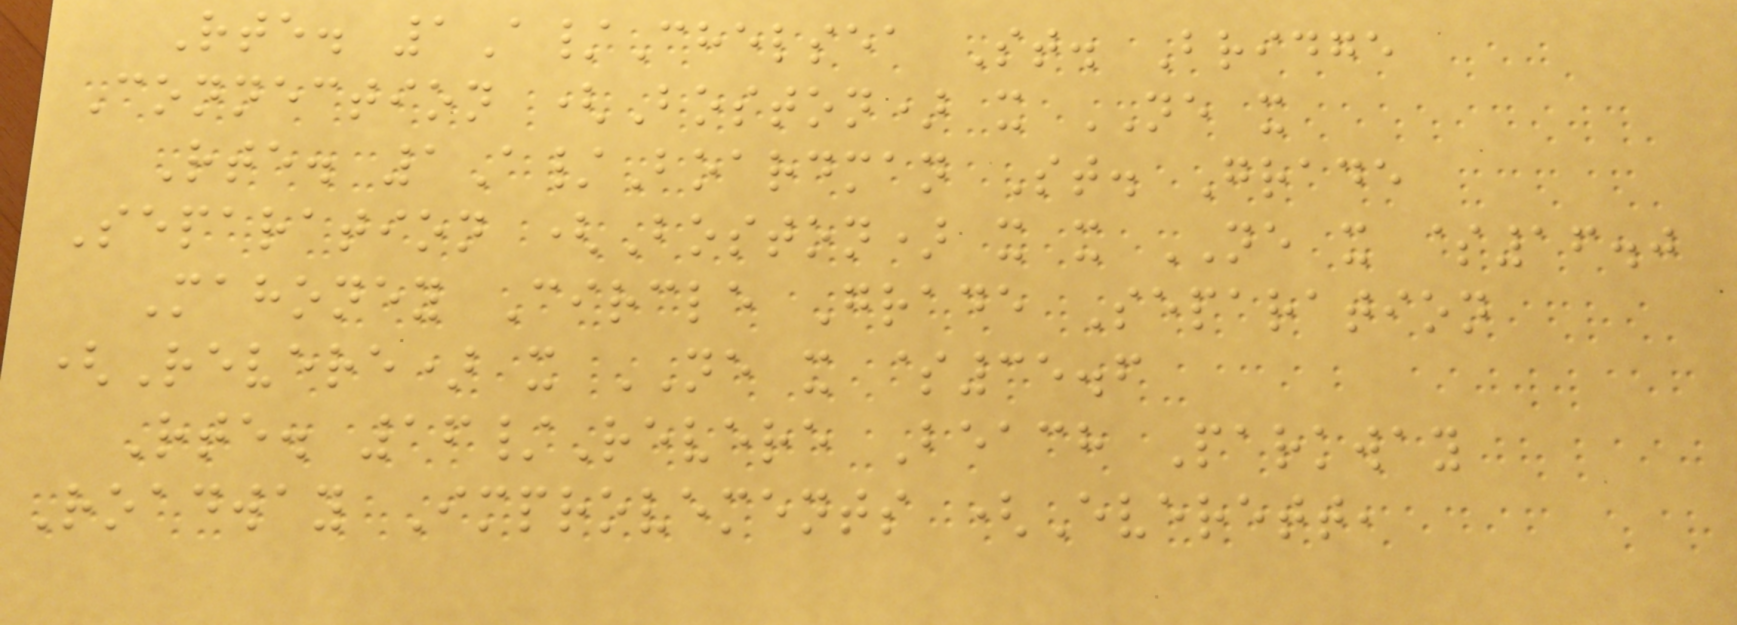Rte. 1A/Chelsea St. Bridge
Connection (Boston) x NE x
Rte. 1A/Boardman St. Grade
Separation (Boston) x x NE x $16.0
Mahoney Circle Grade Separation
(Revere) x NE x $35.6
Rte. 16/Revere Beach Parkway
Roadway Improvements (Everett,
